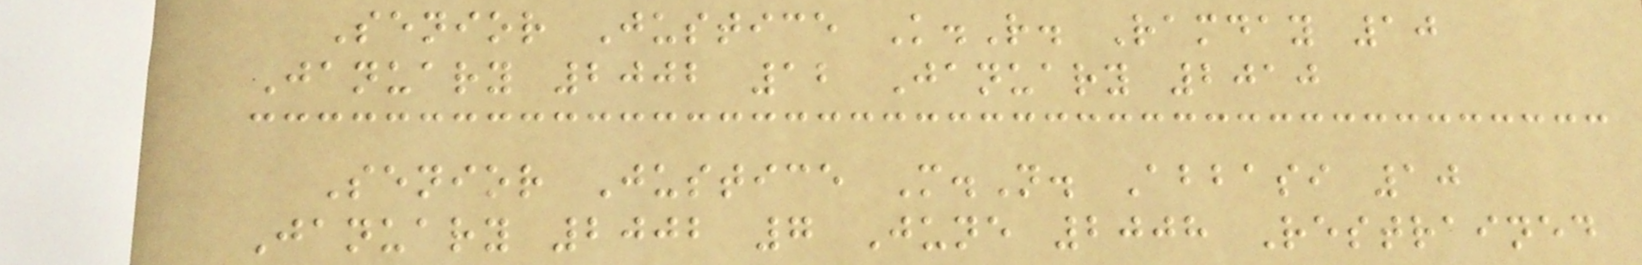Senior Justice K.R. Ramday 10
January 2002 12 January 2010
Senior Justice M.N. Abbasi 10
January 2002 7 June 2008 Restrained
